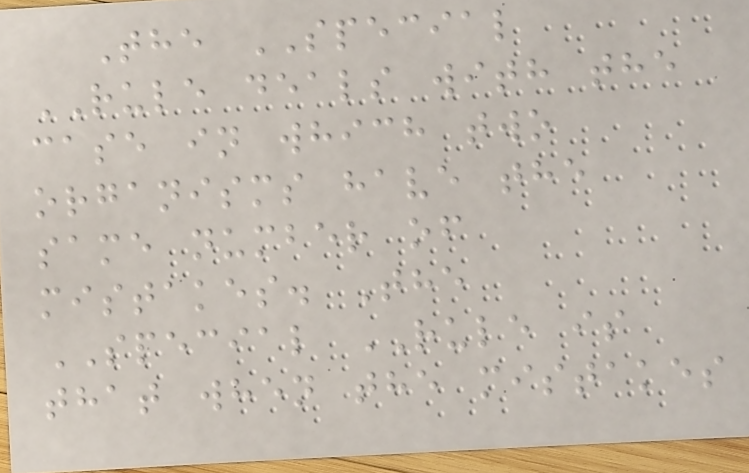The SPECIAL
RULE deals with the
case in which two
organisms have the
same number of
mistakes. The
SPECIAL RULE is
that when the mistakes
